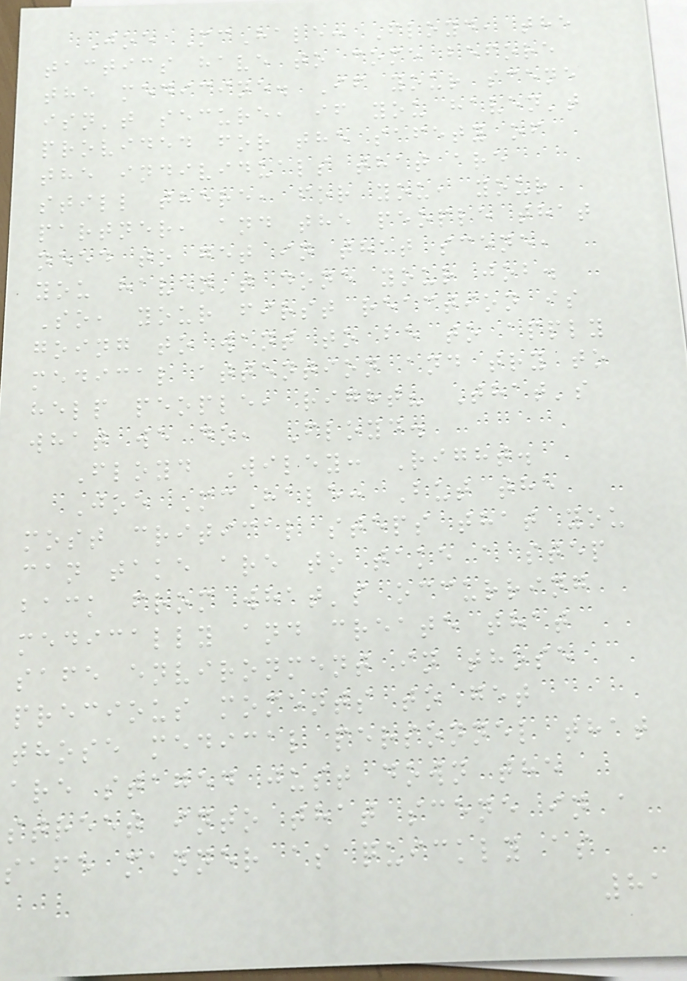Joe McHale: Floyd, the
tactics have to come before
the medicine. If your scene
isn't secure, if you haven't
provided for the safety of
the individuals that are
still there, for you, your
partner, and the people that
need to get in that scene,
you haven't done your job.
So, your first reaction is
going to want to be to apply
medical attention and try to
help people, right? That's
what we do, Floyd.
Floyd Wiley: Right.
Joe McHale: But the
most critical steps that you
can take are to take a step
back from what's occurring
medically and create that
safe environment in those
precious moments to get
those medical personnel that
are staged just down the
street into that scene in a
safe manner as quickly as
81
